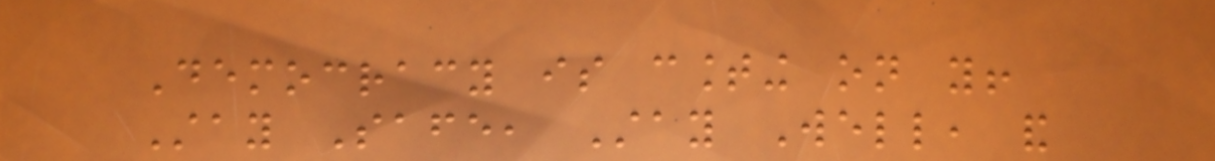Democracy is counting on you!
Stay Safe, Stay Well, and
